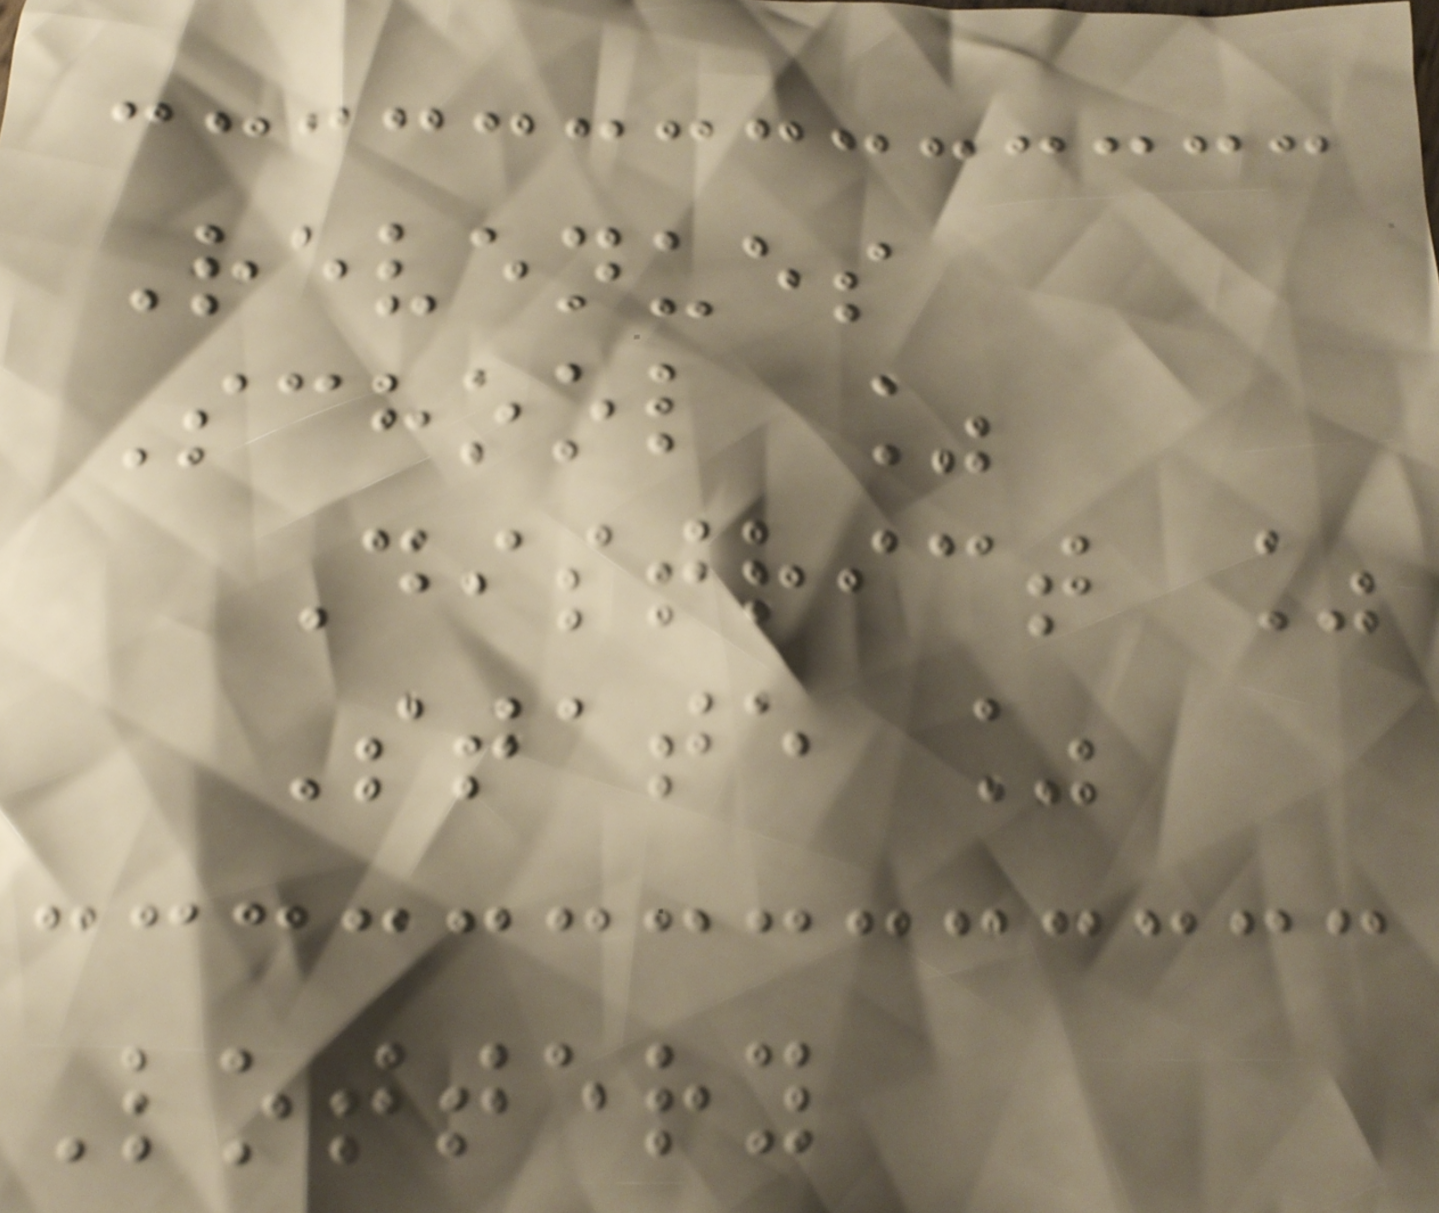Revenues
School %
District %
State %
Lottery
